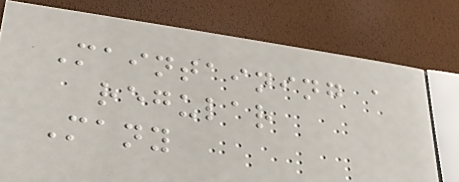Maintaining a
regular
Many
